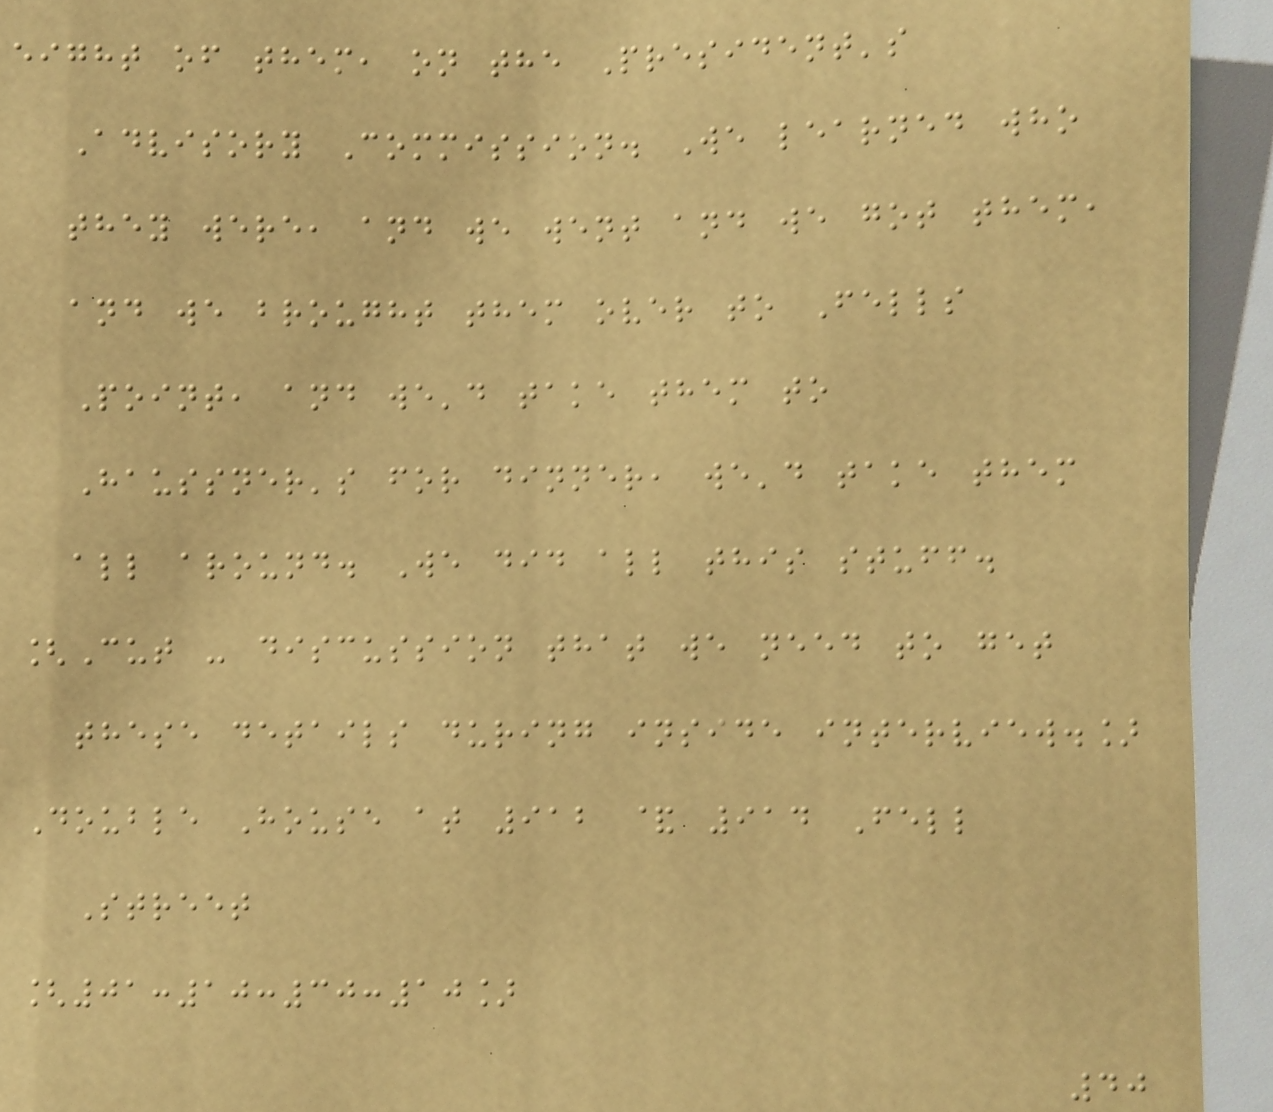eight of them, on the President's
Advisory Commission. We learned who
they were, and we went and we got them,
and we brought them over to Fells
Point, and we'd take them to
Haussner's for dinner, we'd take them
all around. We did all this stuff.
[Cut - discussion that we need to get
these details during inside interview.]
Double House at 912 & 914 Fell
Street
[01:10:30:10]
40
